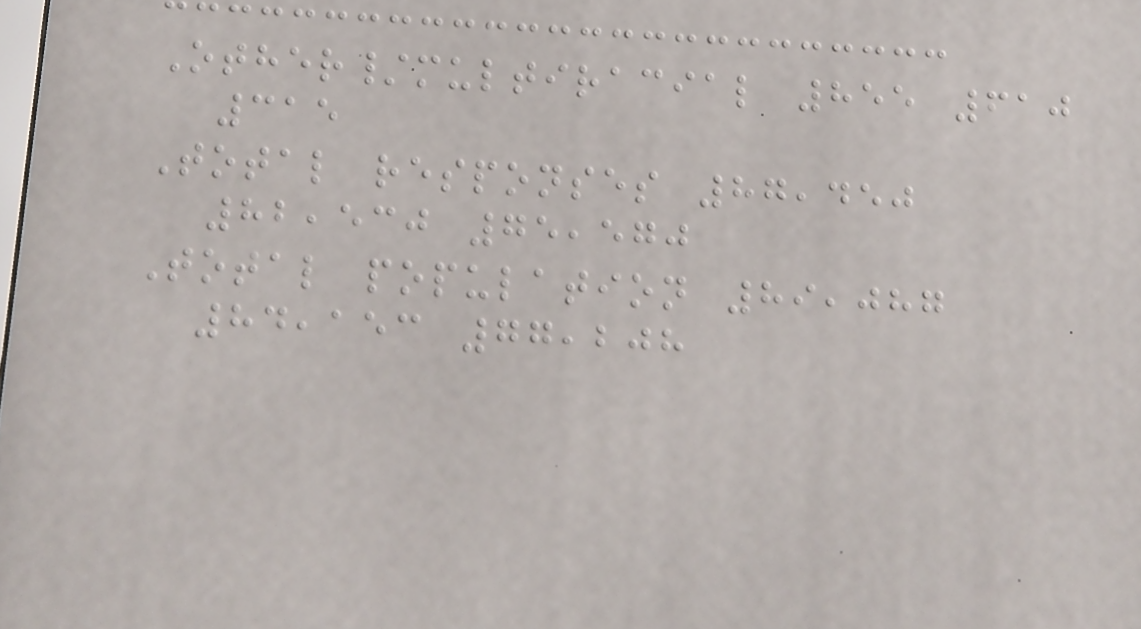Other/multiracial 855 610
315
Total responses 87,450
82,530 75,570
Total population 89,087
84,153 77,208
